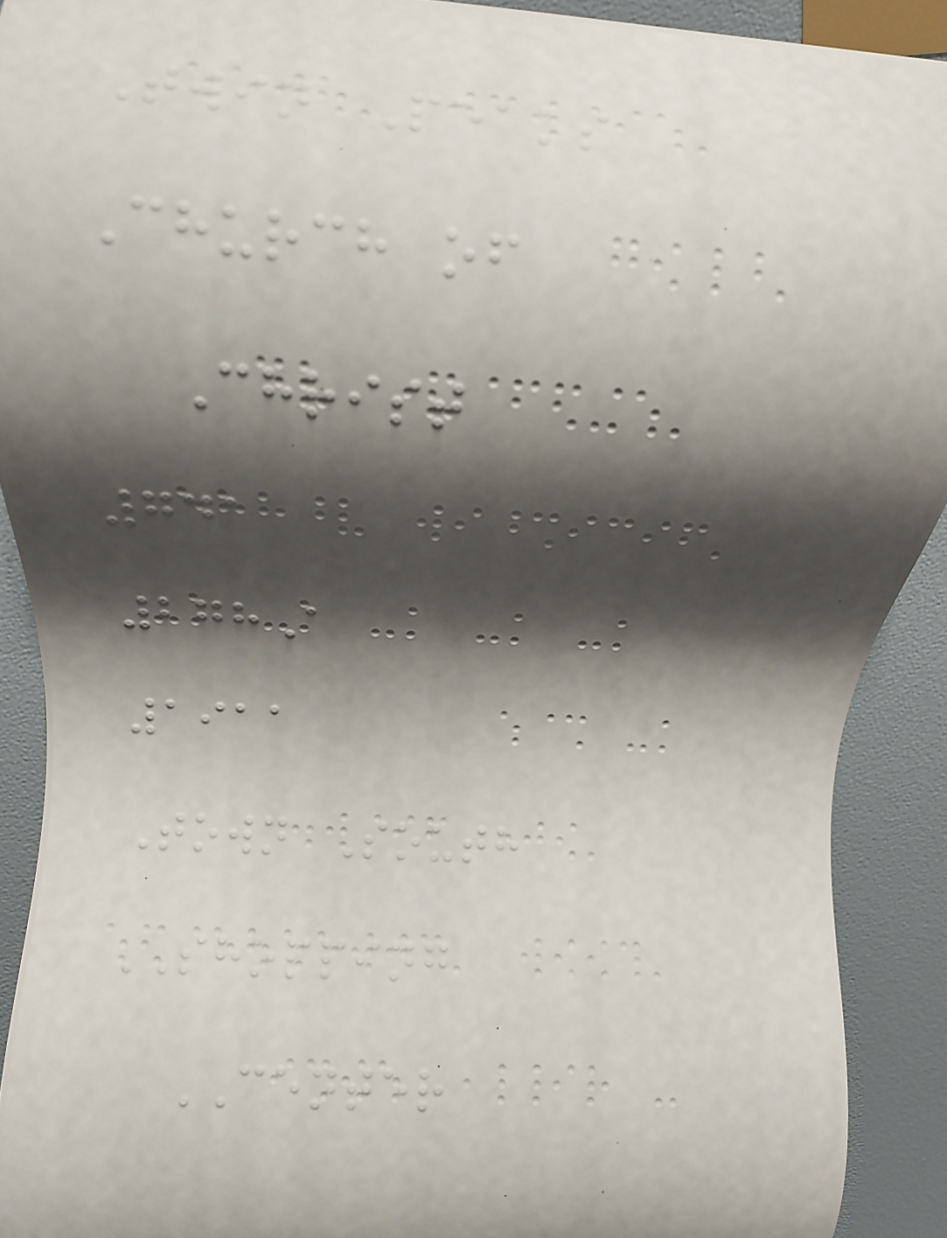Twin Peaks
Church of
Christ
741
278A
1911
Town South
SHOPPING
CENTER
